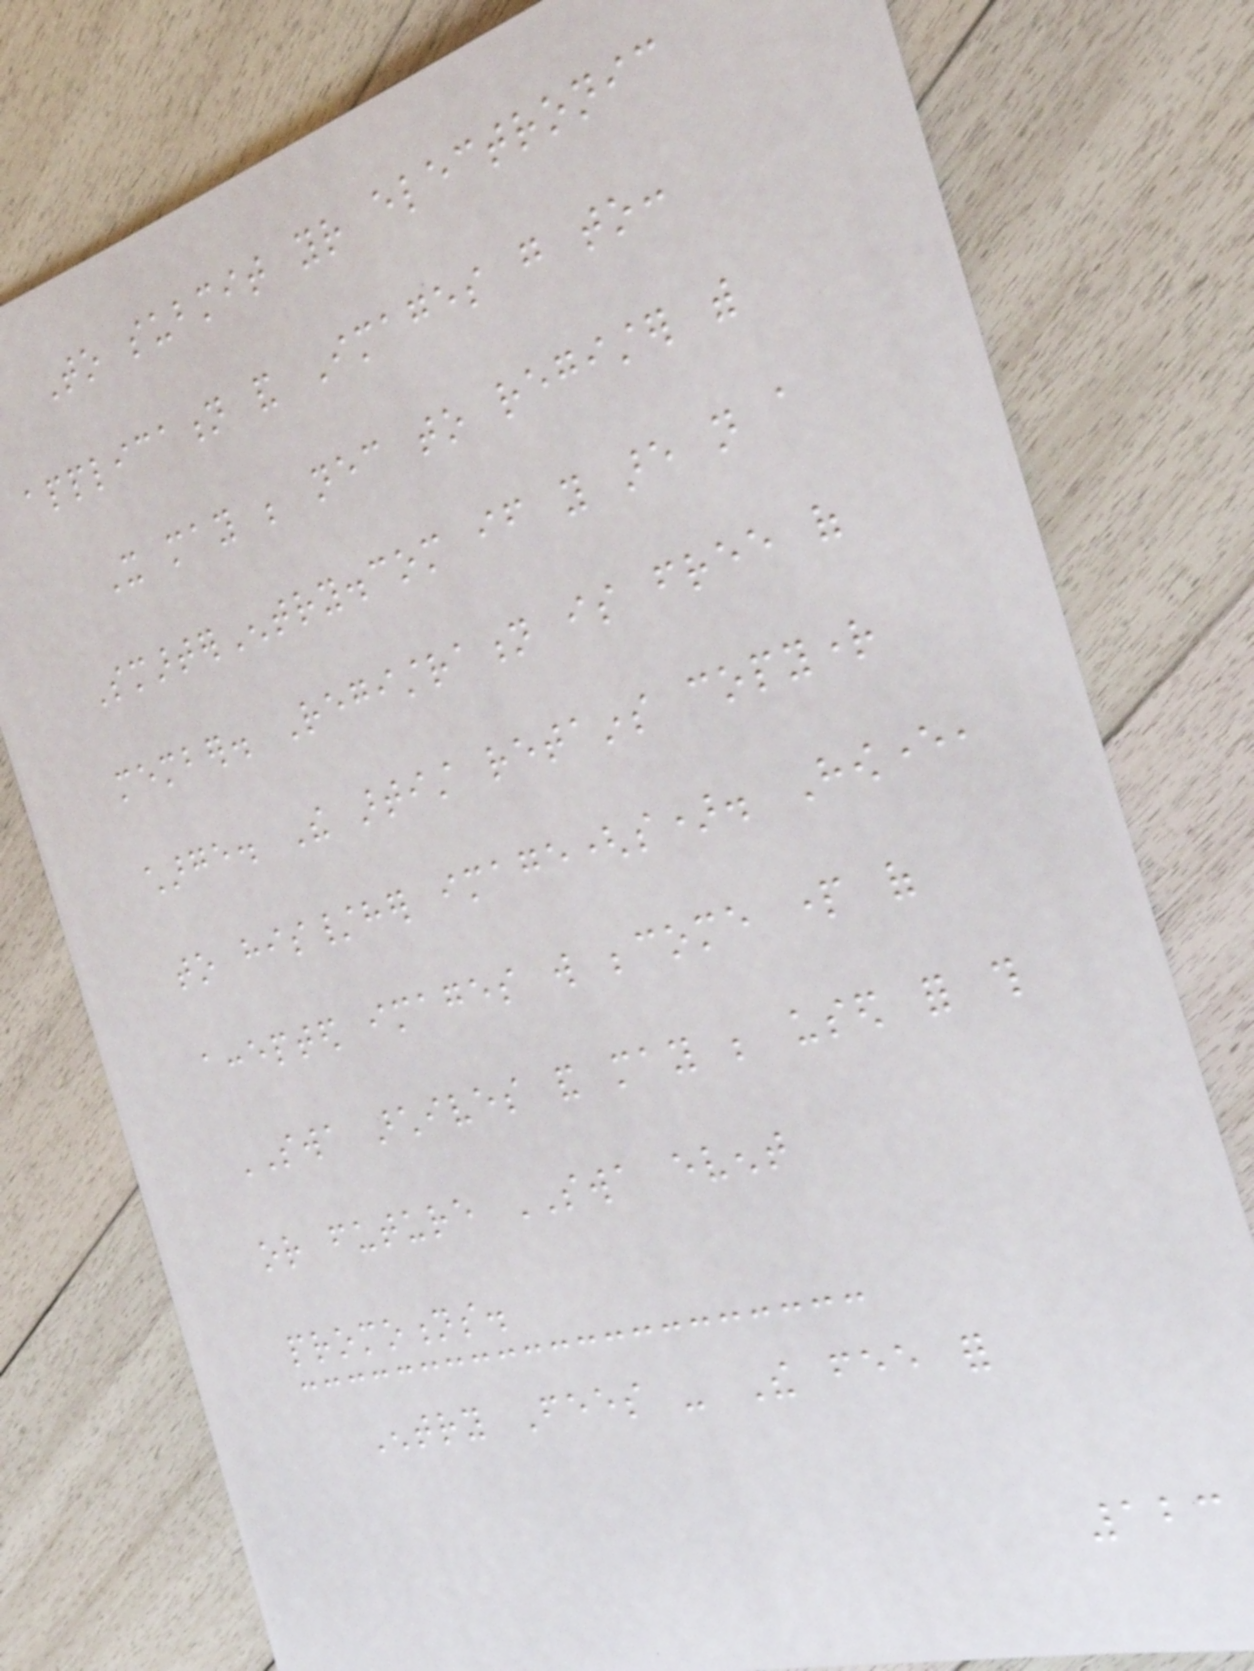To submit your electronic
application and Images go to:
It may be necessary to register with
SmarterEntry.com if you are not a
member. Registration is free of
charge. The artist retains copyright
to his/her image(s). However,
accepted images will become part of
SWA archives and may be used for this
or future SWA event
promotions.
Entry Fees - The fee for
123
